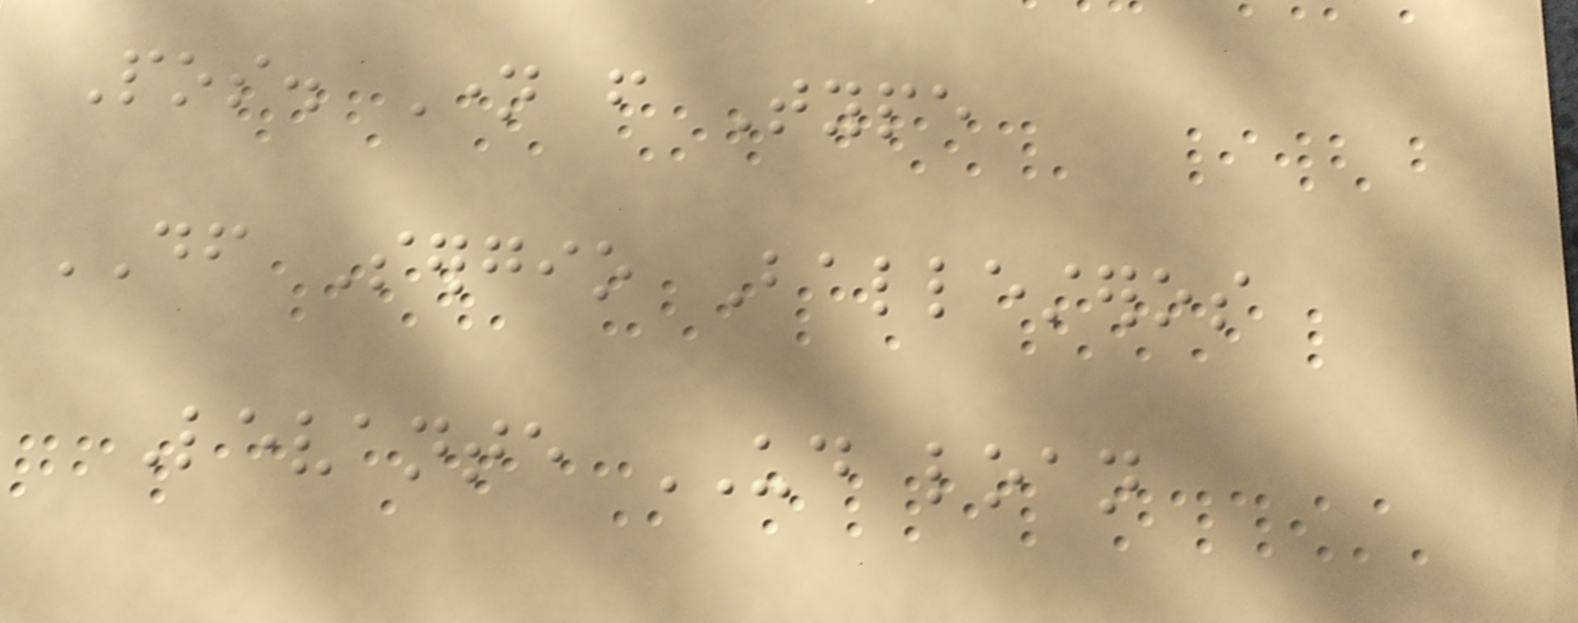Pos. Name from Type
DF Sergio Ballesteros
Levante UD loan
